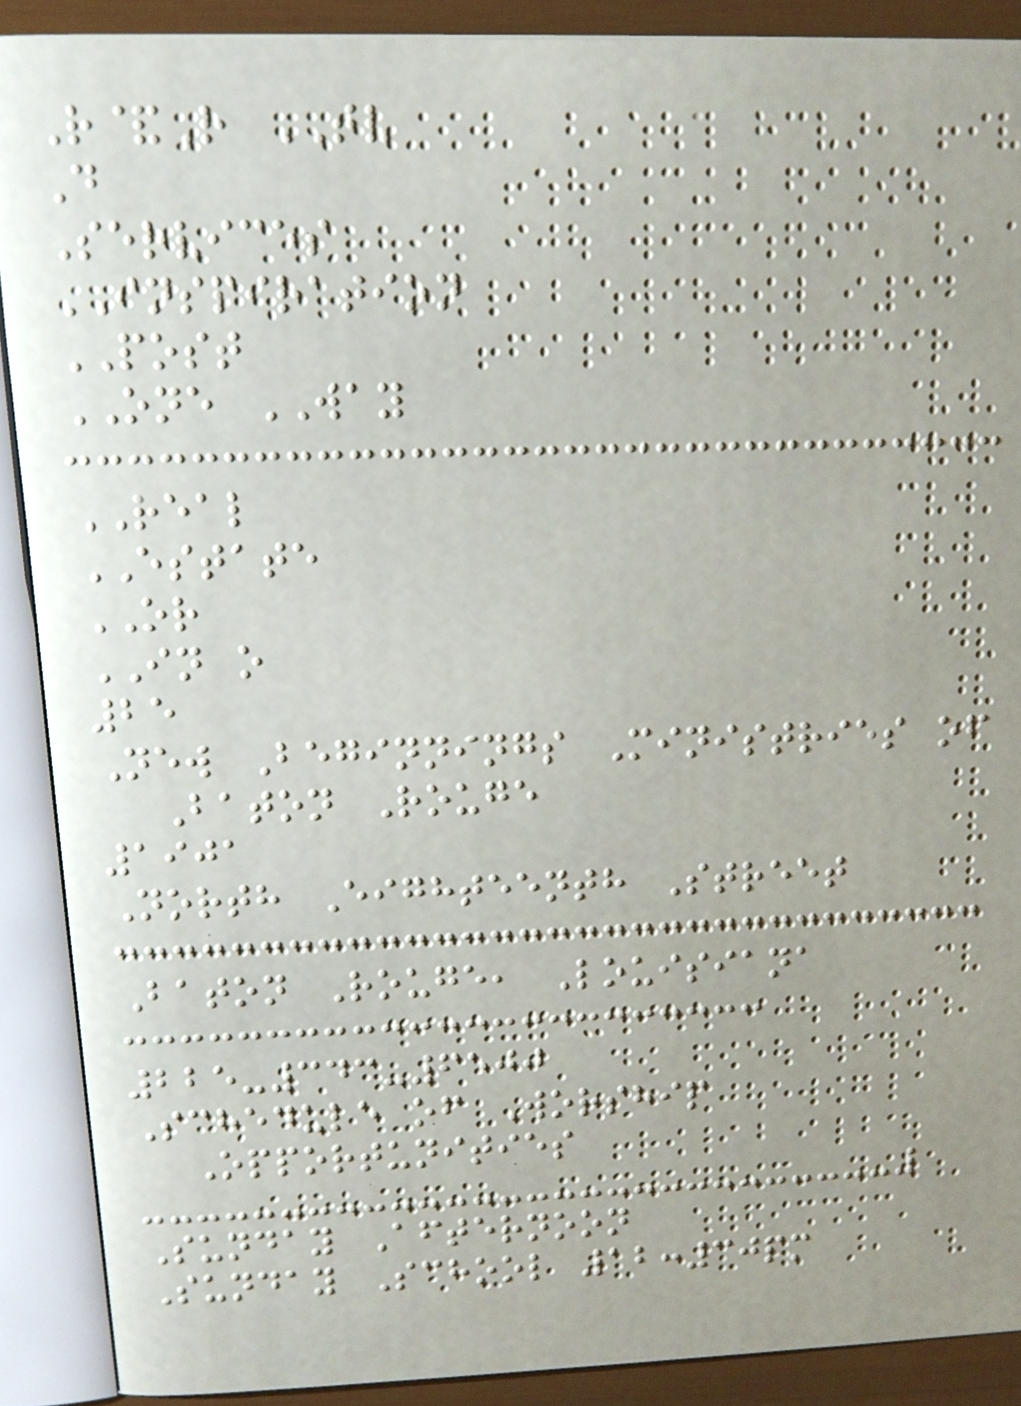R&R TV
D
Services
INSPIRATION
POST
ONE WAY
REAL
ESTATE
OR
IN o
25
New Beginnings Ministries of
Baton Rouge
1901
North Eighteenth Street
Baton Rouge, Louisiana
225-343-6500
Schedule of Worship
Opportunities
Sunday Afternoon
Sunday School 12:30pm
